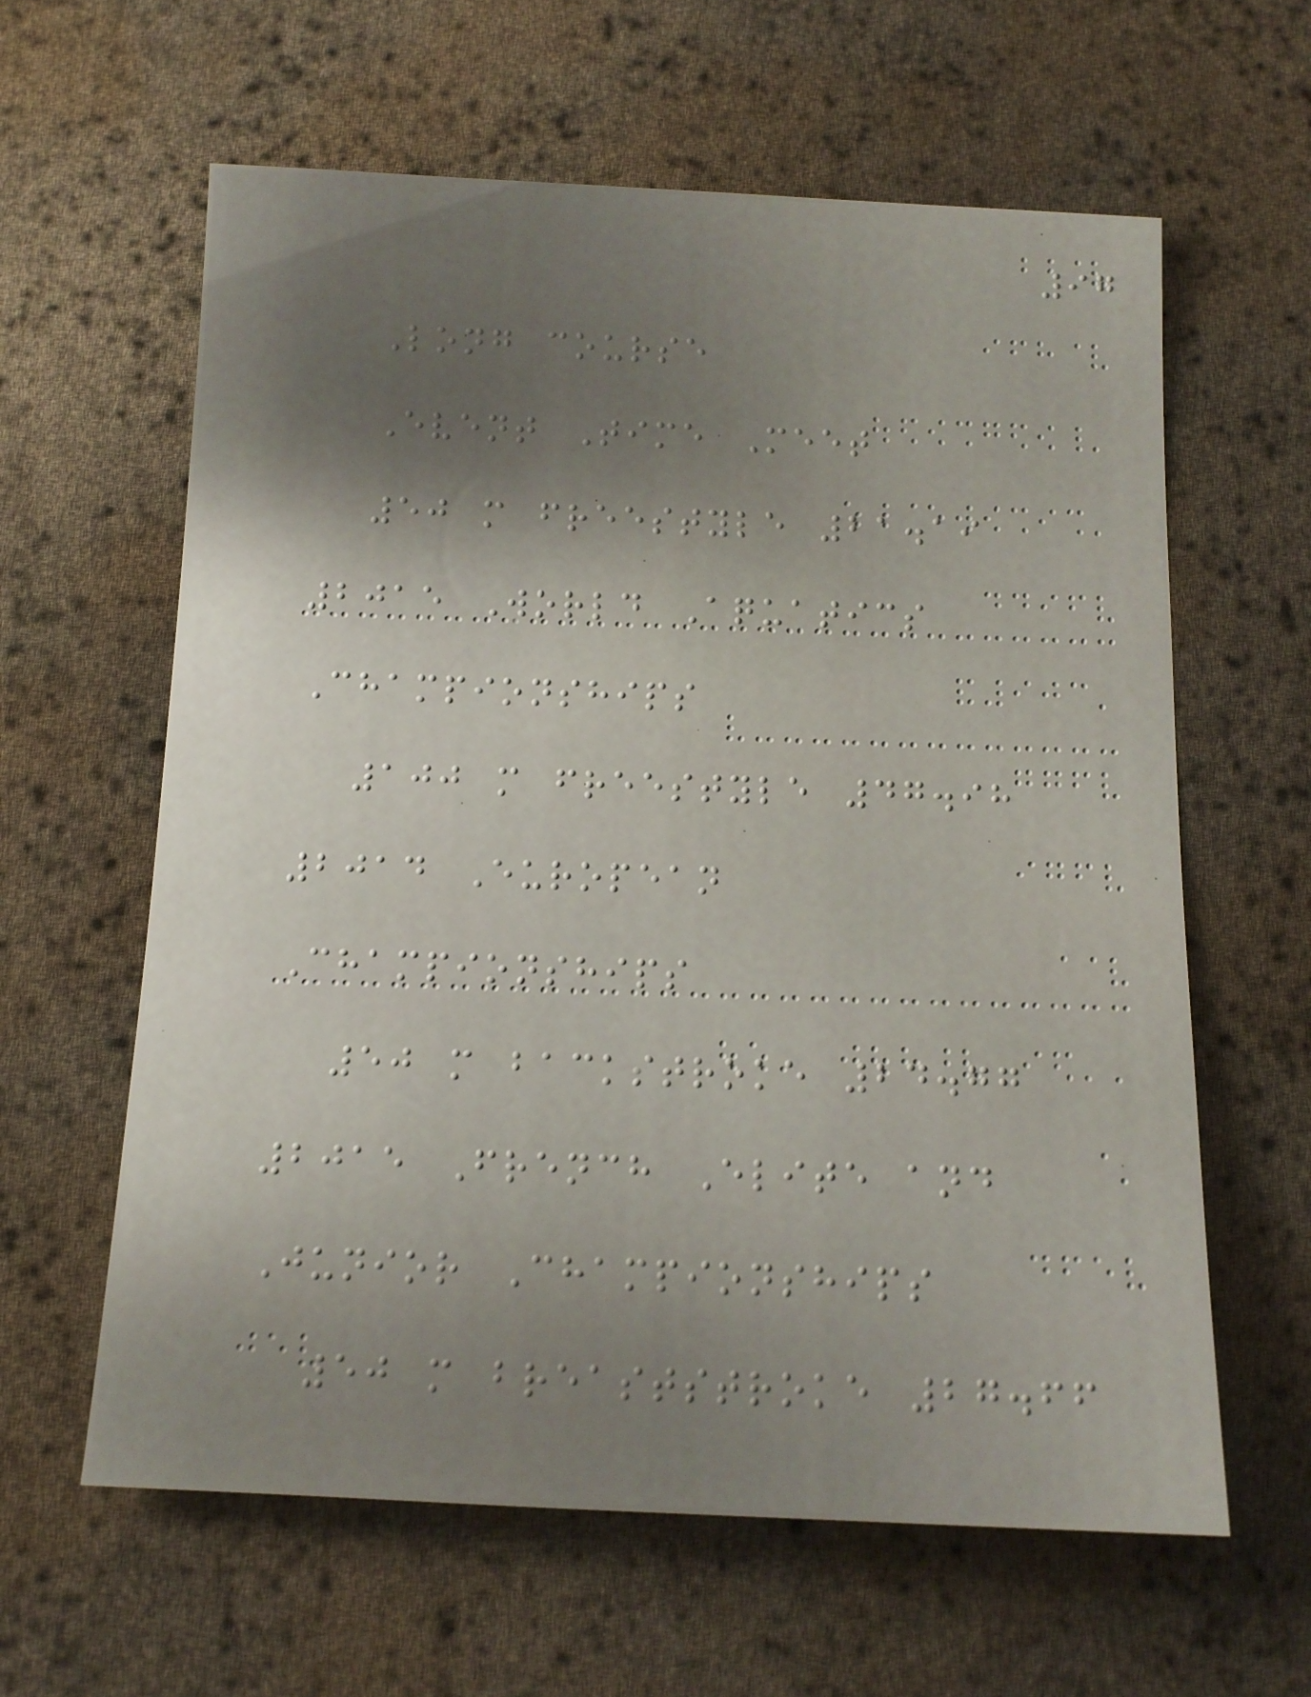97
Long course
Event Time Meet
50 m freestyle 21.19
2015 World Aquatics
Championships
100 m freestyle 47.98
2014 European
Championships
50 m backstroke 24.77
2015 French Elite and
Junior Championships
50 m breaststroke 27.66
